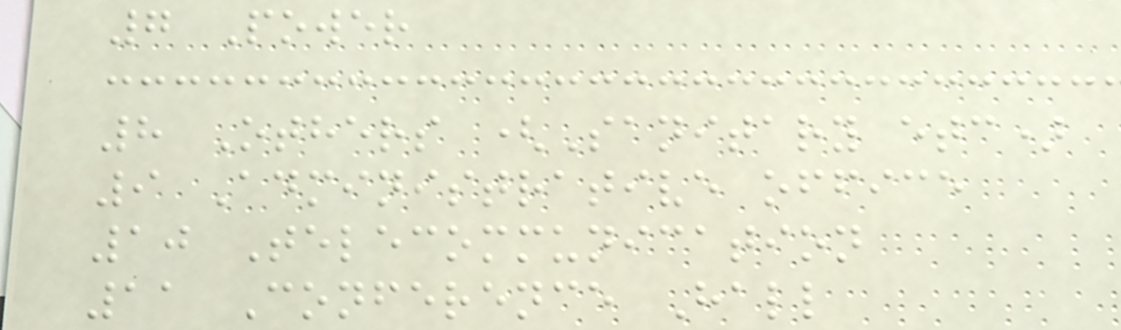7 Power
8 Others (Sanitary etc)
9 Administrative office
10 Telecommunication
11 Conference Hall
